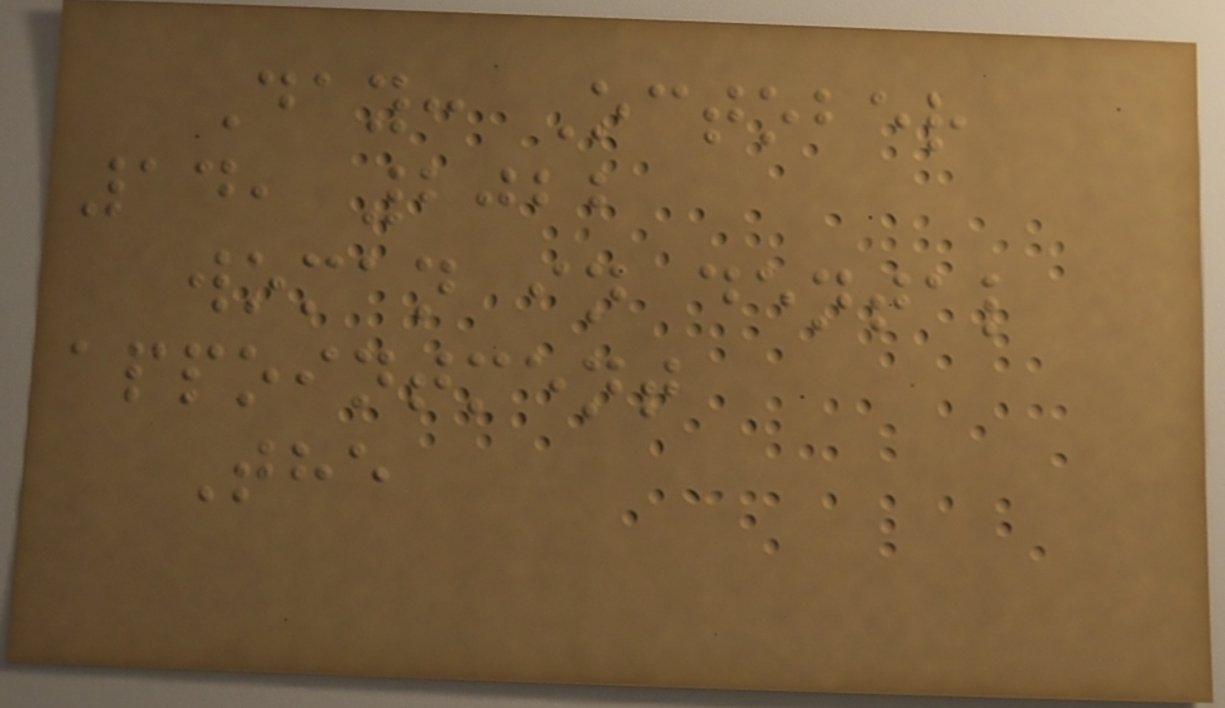Day: October
14, 2022
woman in dental
appointment
The
